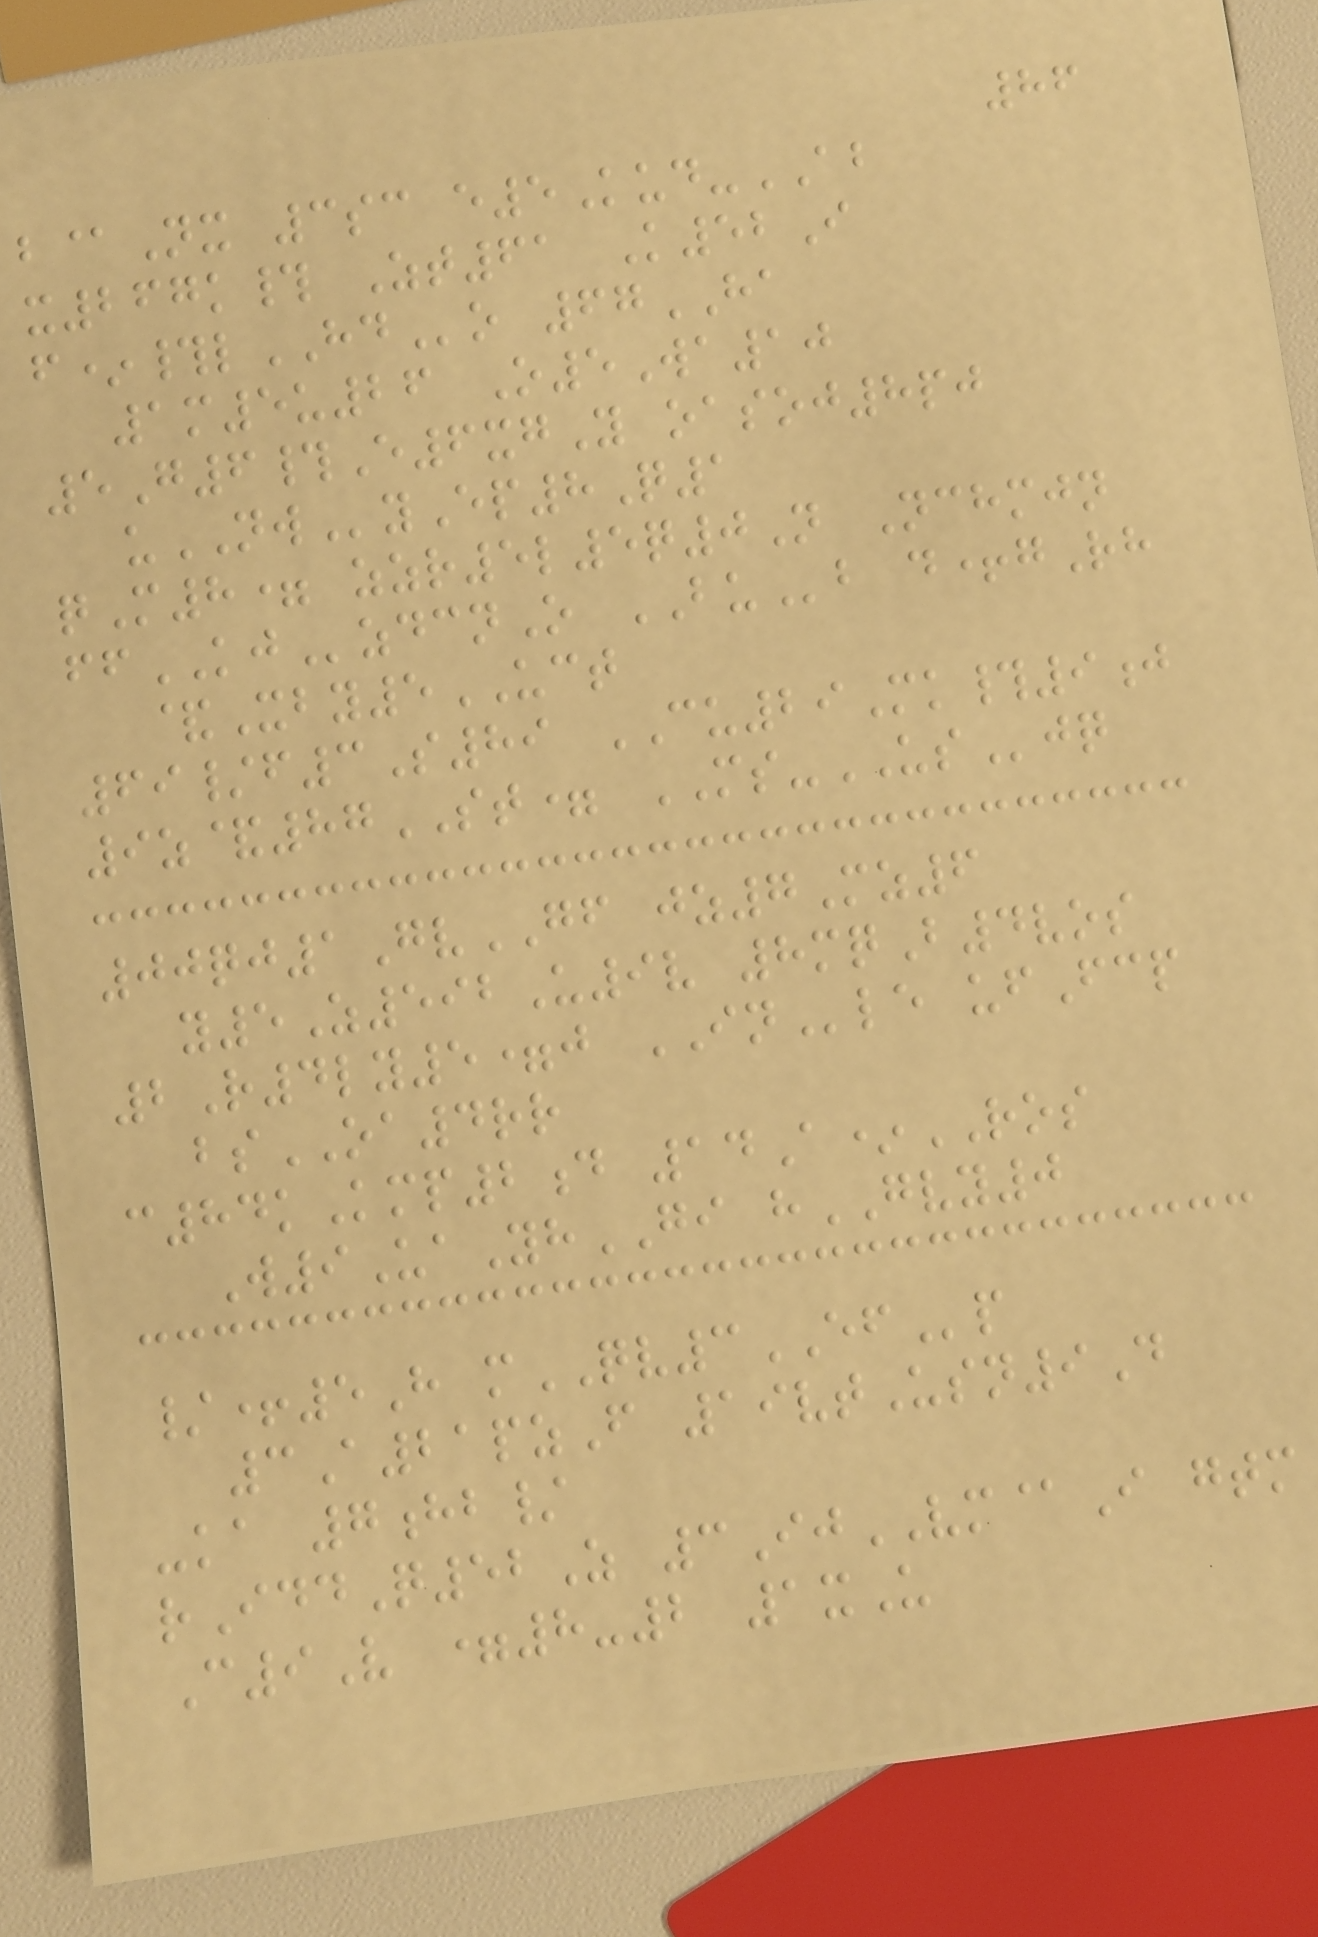86
b@Nx 3sc e5Kud-AB
x267k# Zt61 K52I
f*#lHDo 67HA
1m5u26 O5Wa10
5G6#E6xgY oasoj8pj
uNWyEp8Q1
qM8= zzr5l5q0N Nchmjn
ffKJzdcnO BUb d+gRh
&Xby5UCT
69/f3S89 CU29Mk#9j
9z&87ST= MS-USjq
00qj1GvGF jz7Mz6
y5Z592U9v 8mqB4vos
2R4ly5=j INle ufFcp
bsOA4rr
c84kKmp2d 14A*ROS
W9UaYhGI hGVY0
/+5H mQV3EFp
3A21pzF 19vtUsn9D
-ka 7hb/
rIddQ52Z 3IjVM@I gtm
C9V =8-2 1xU
